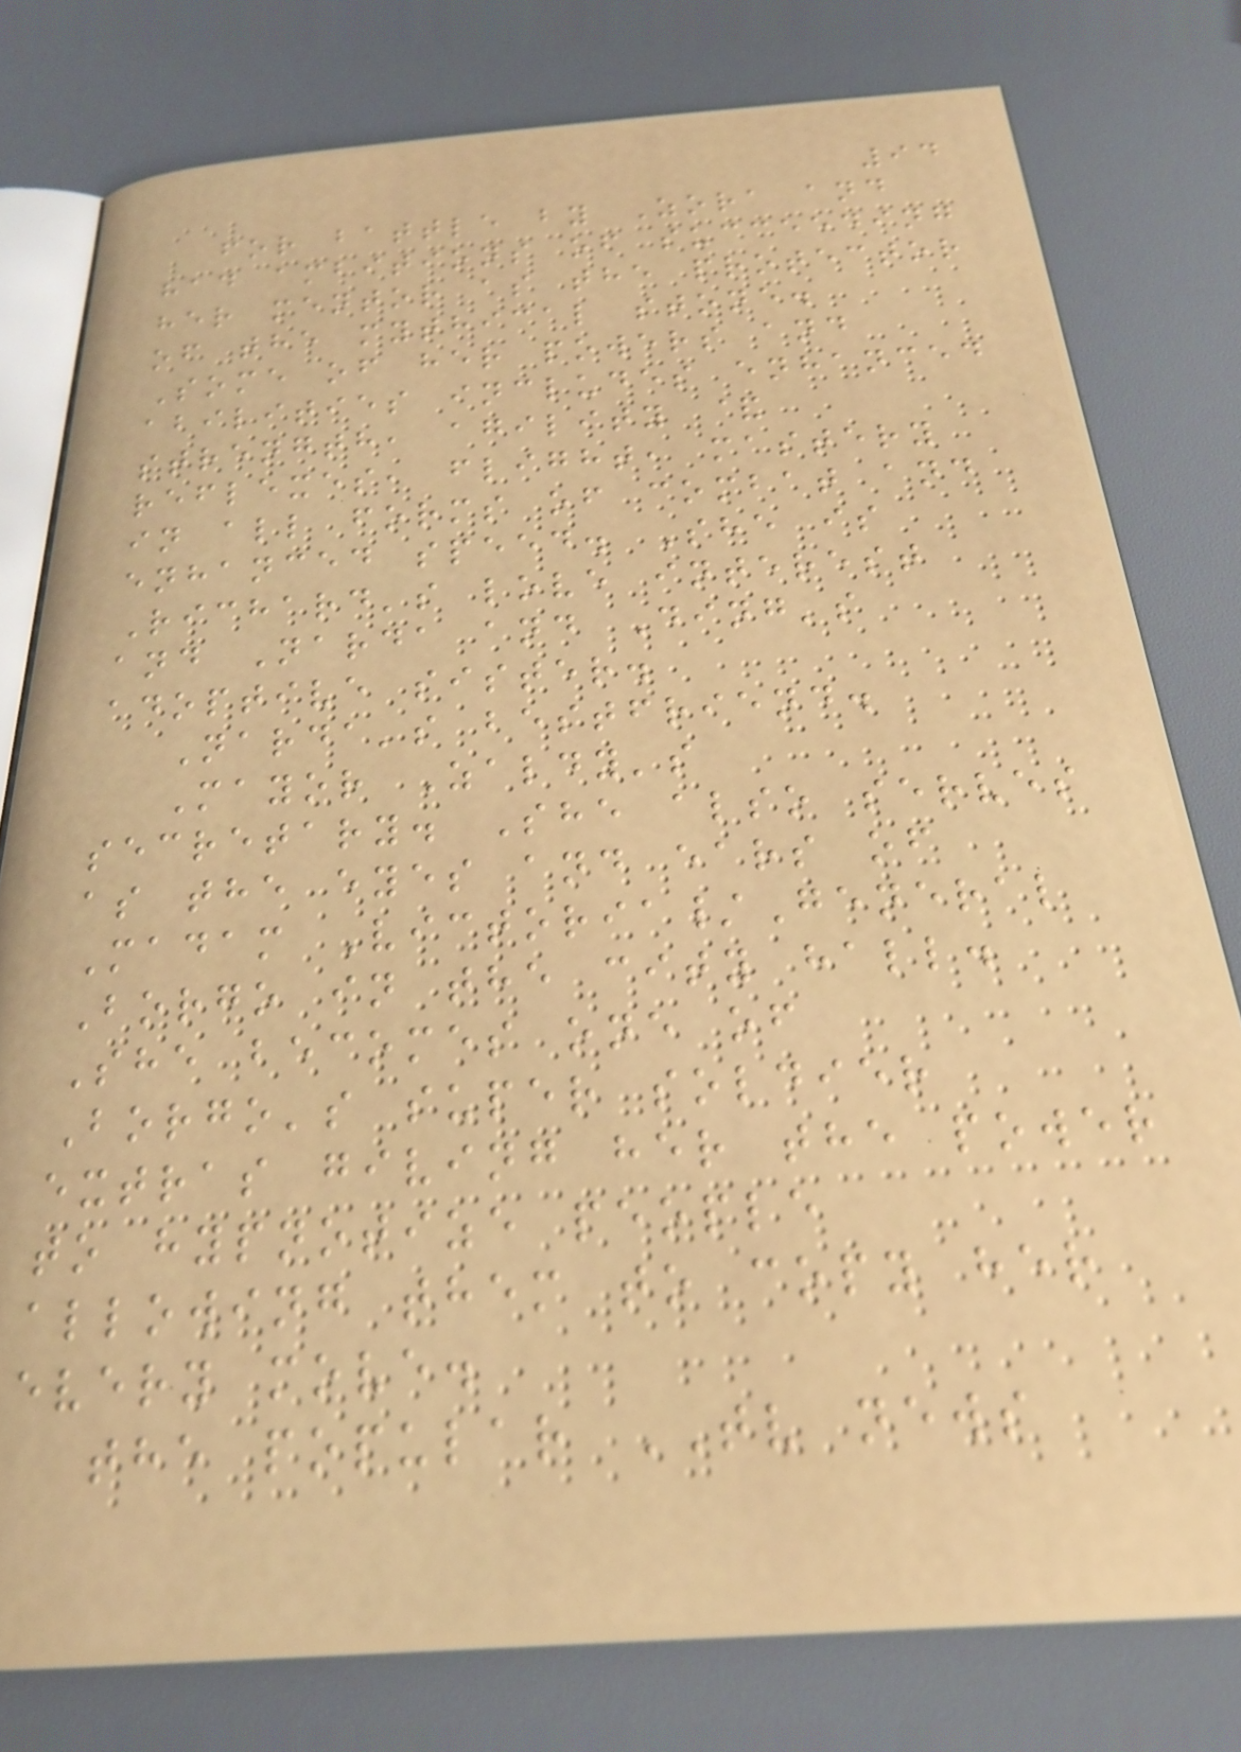94
for battle by Zora and
had ambitions of succeeding
her mentor as the protector
of the mythical stone.
Some of her powers and
abilities includes enhanced
strength, agility &
reflexes, flight, mastery
in all forms of combat and
enhanced speed. She is
Richard's love interest
and Narda and Ding's
adoptive sister.
Narda's bestfriend.
Mayor Zaldy's
secretary. She also serves
as the eyes and ears of
Madam Victoria/General
Borgo in the city hall.
She becomes one of
Borgo's super soldier
extras giving her the power
to hypnotize people
allowing them to copy her
every move.
the popular TV news
